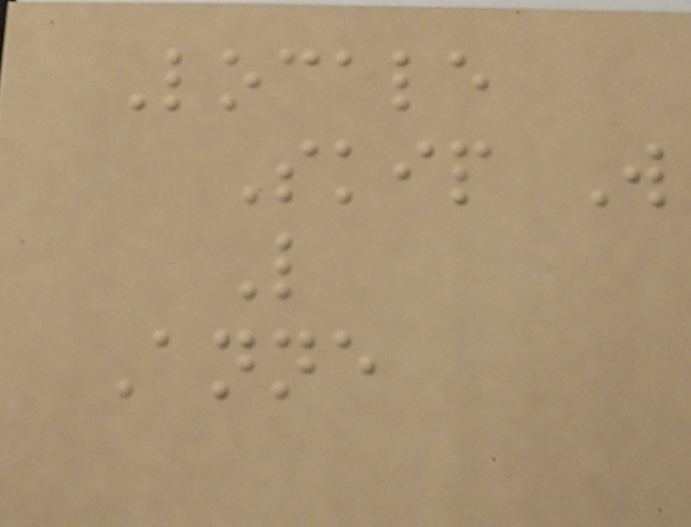Locale
Skip W
L
Anne
